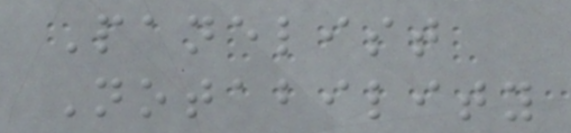Panelist
Notability
